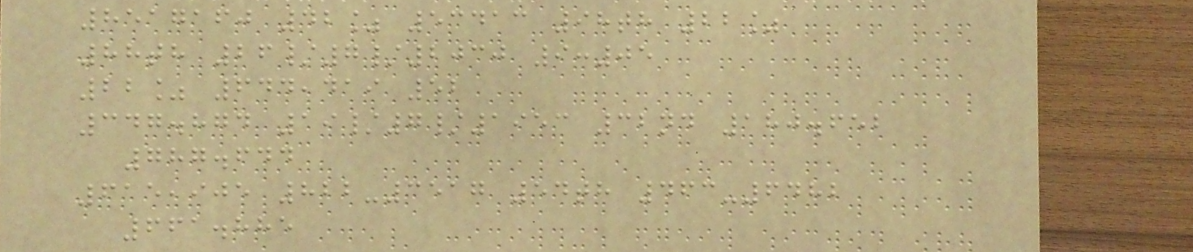8517160 42% 53413 98th 22%
88th 26/7/2030 9:05
22% 644,419 52
347.874 19/7/1953 32nd 180.652
787.644
615,905 822-3517 54th 463-6482
661.885
